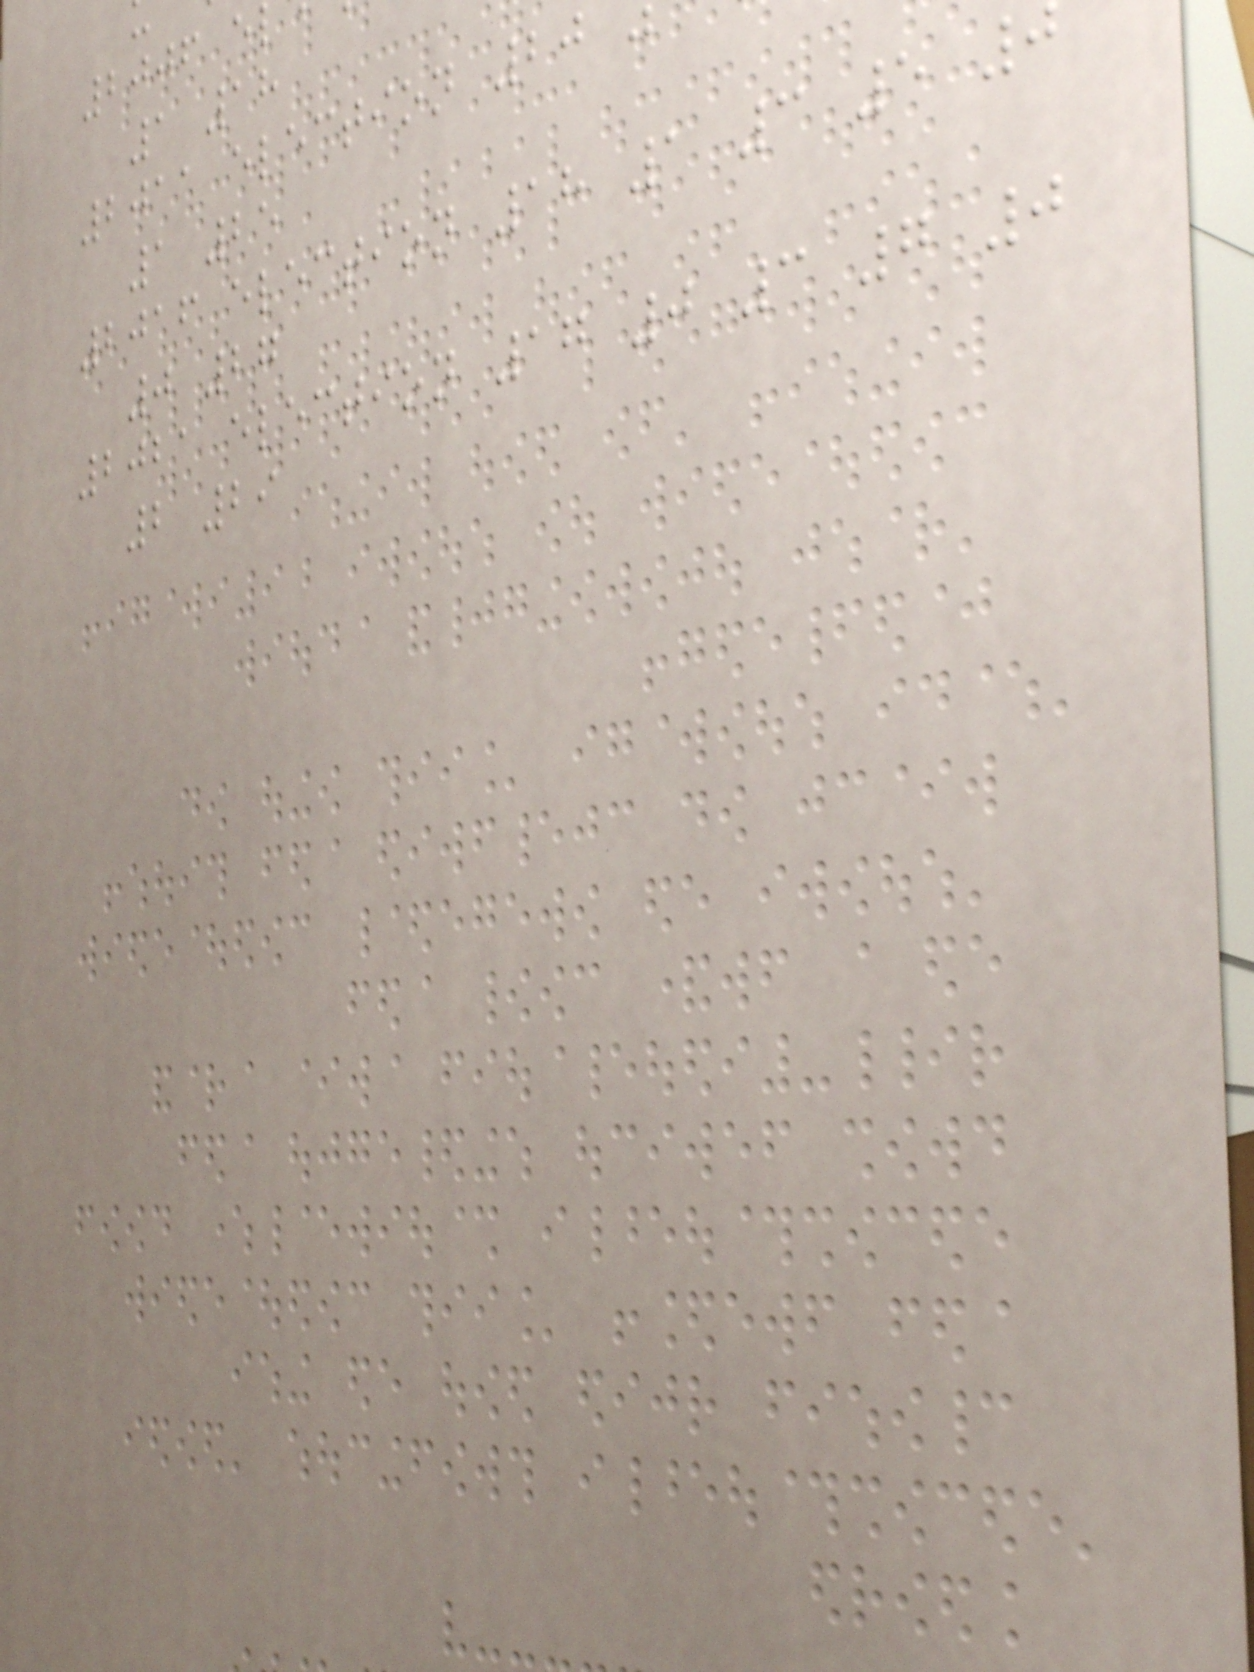2006 e
1 18
2011 election 20
1 25
2016 election 18 1 3 5 0
0 27
2021 election 17 0 3 7 0
2 29
